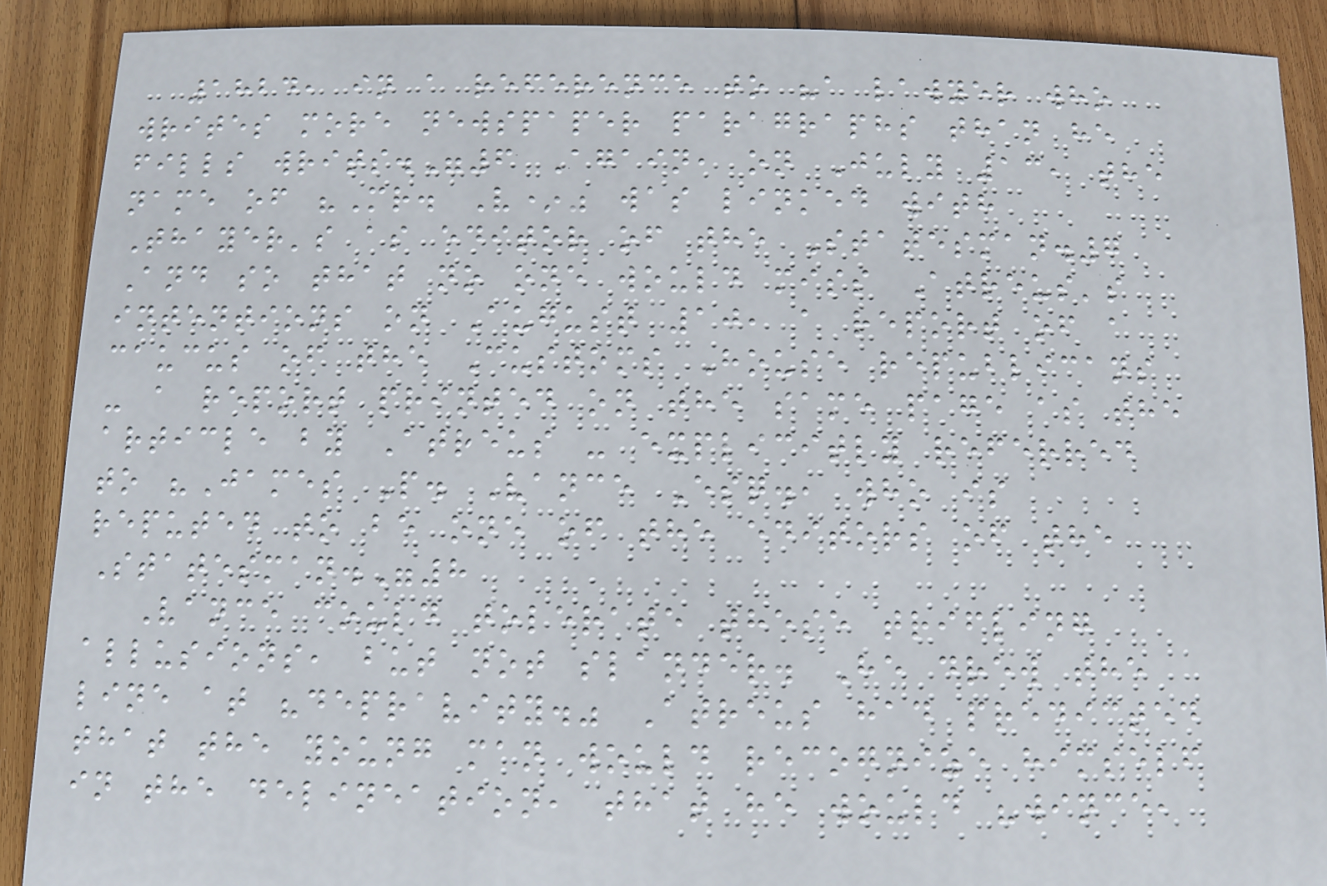1824, in a reference to "a lawyer who
writes more newspaper paragraphs than he
fills writs."6 Again, on July 13, the
name of "Mr. V*" was linked with
Thayer's as editor of the Statesman.7
And so that no one would miss Atreus's
intentions on August 10, a report of a
caucus of the Customs House republicans
- a report printed on the same page as the
article by Atreus - explicitly referred
to "James P. Vance Esq., who is
reputed to be one of the editors of the
Statesman."8
Vance could tolerate these trifling
allusions, but not slander. He drew the
line at "depravity." Atreus had predicted
that the young man would recognize himself
in the delineation, that he would "wince,
